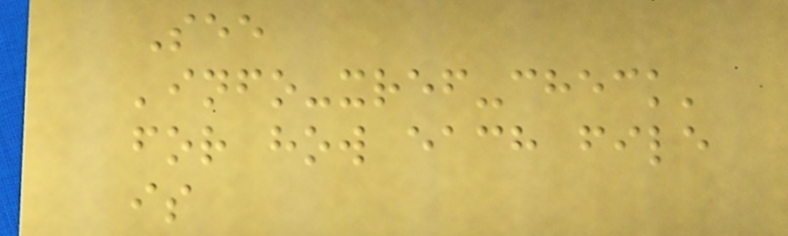See
'info-xref-check'
for how each file
is
